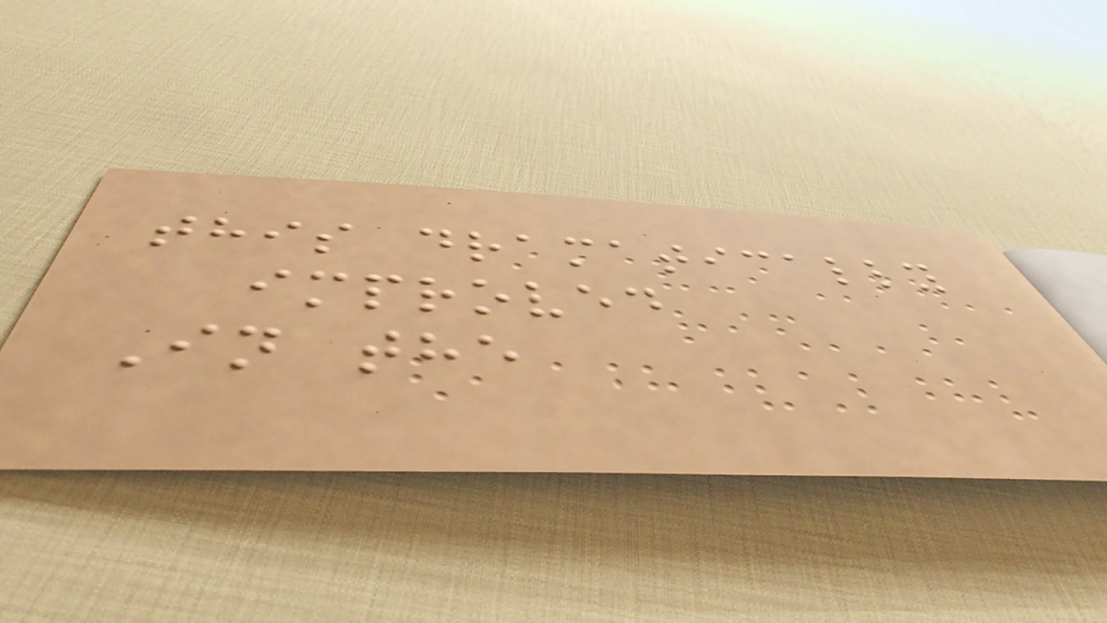this dramatically
improved
In the
